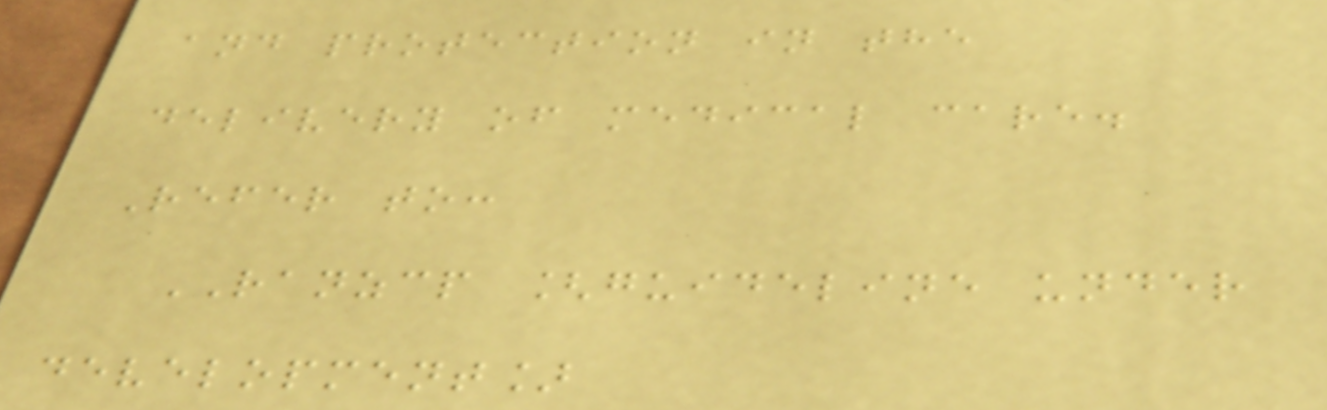and protection in the
delivery of medical care.
Refer to:
RANZCP [guideline under
development]
